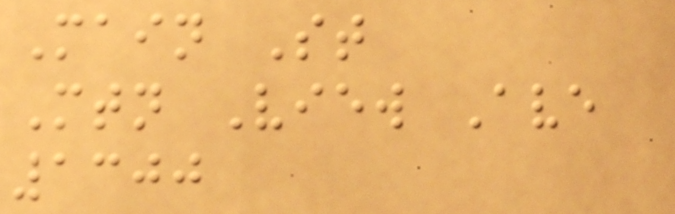Main St
Mtn View Ave
1300
